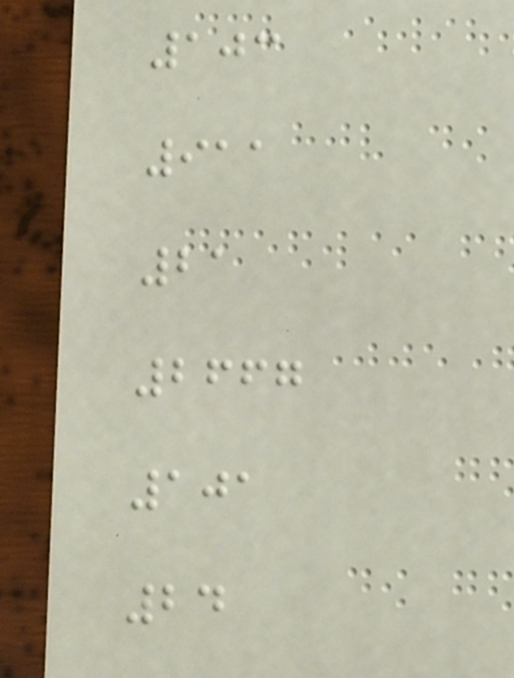103
911
21
2667
101
24
